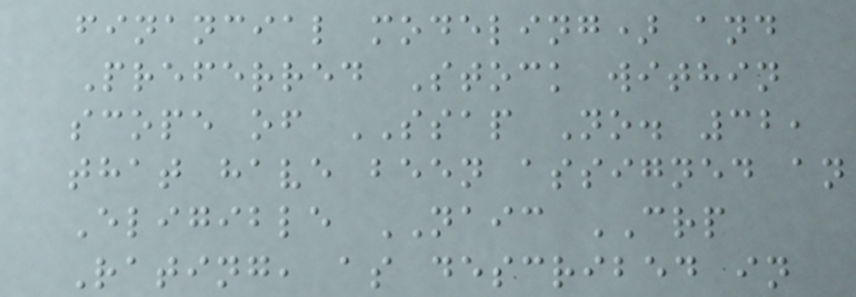financial modeling) and
Preferred Stock within
scope of SSAP No. 32,
that have been assigned an
Eligible NAIC CRP
Rating, as described in
